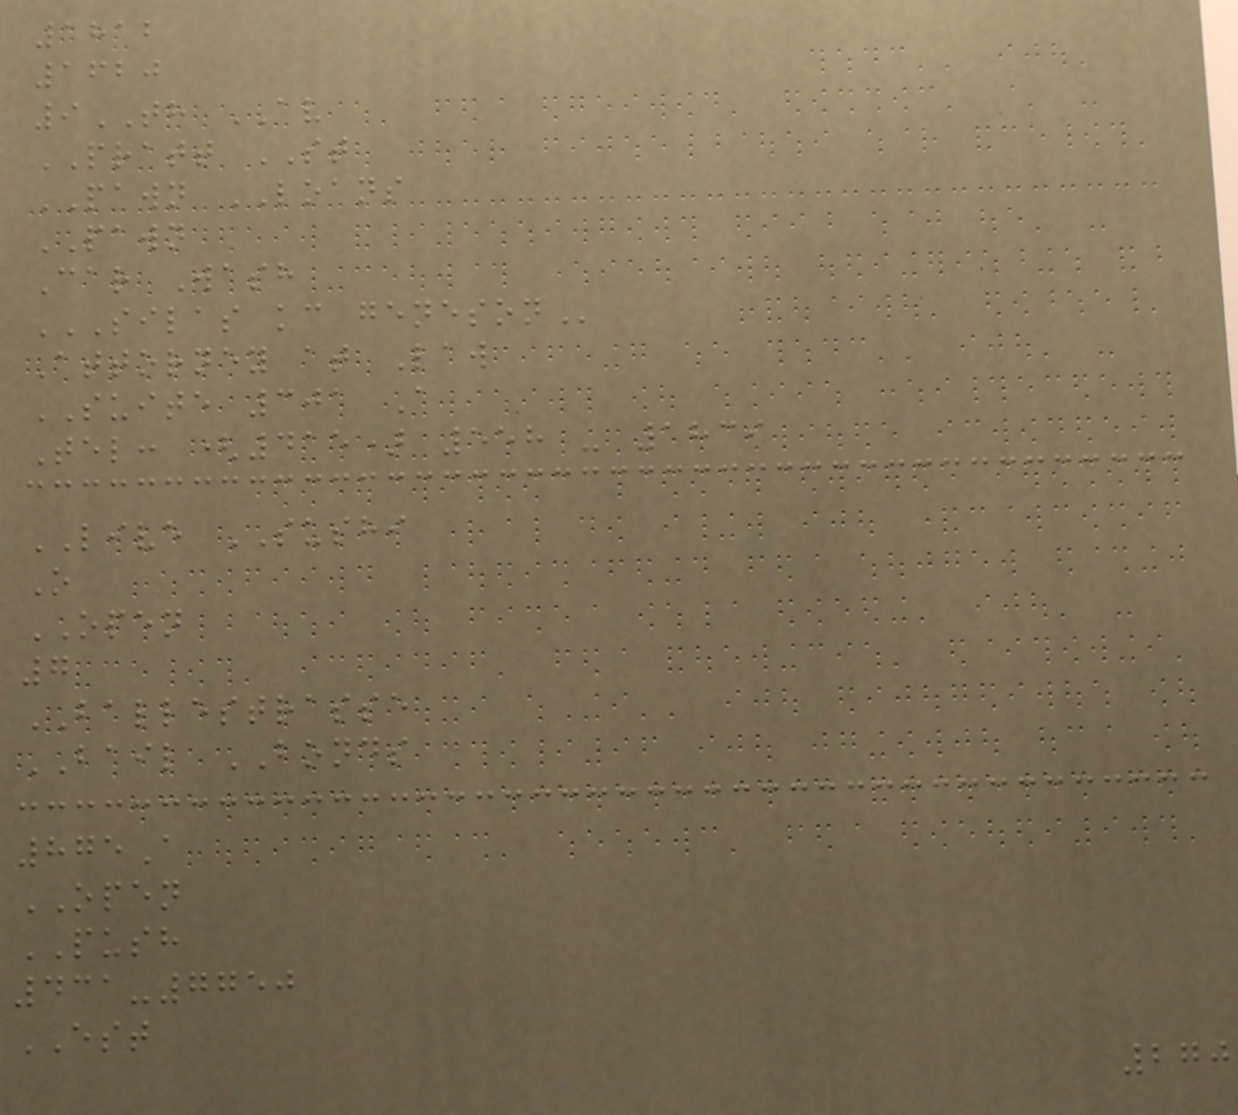1812
1620
9TH AV
PRATT ST
PAWN LOANS
PAWN
Car Wash
SILAS KC GENESON
Attorney at Law
SUITE 301 A
Tel: (415) 558 - 1839
LIVE SUSHI
O
OPEN
7
BALLESTRASSE
BAIL BONDS
875A
OPEN
PUSH
431-7750
EST
270
